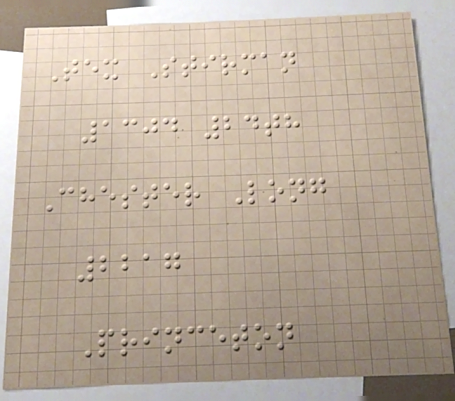Tex Stirman
1304 24th
Chester Long
2217
Princeton
